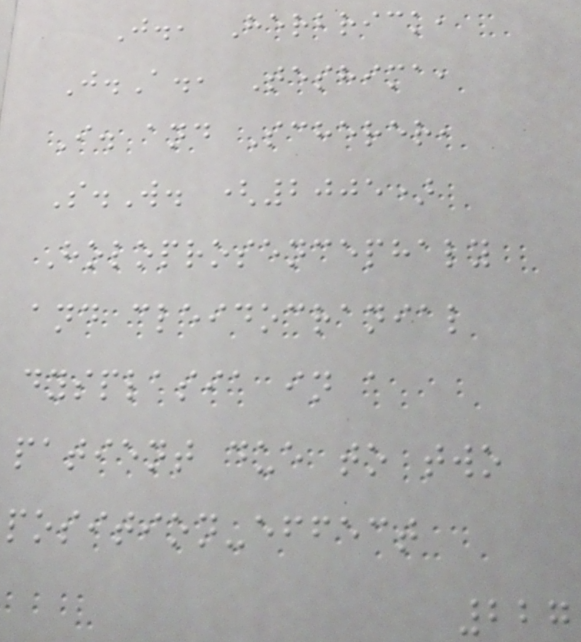J., Herbrick,
J.A., Teshima,
I. and Scherer,
S.W. (2005)
Holoprosencephaly
and cleidocranial
dysplasia in a
patient due to two
position-effect
227
